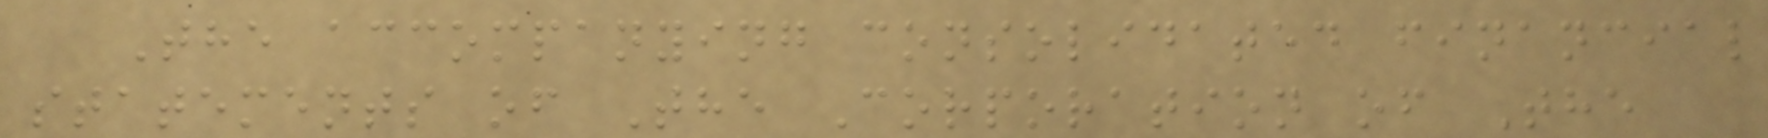The accompanying consolidated financial
statements of The Corporation of The
